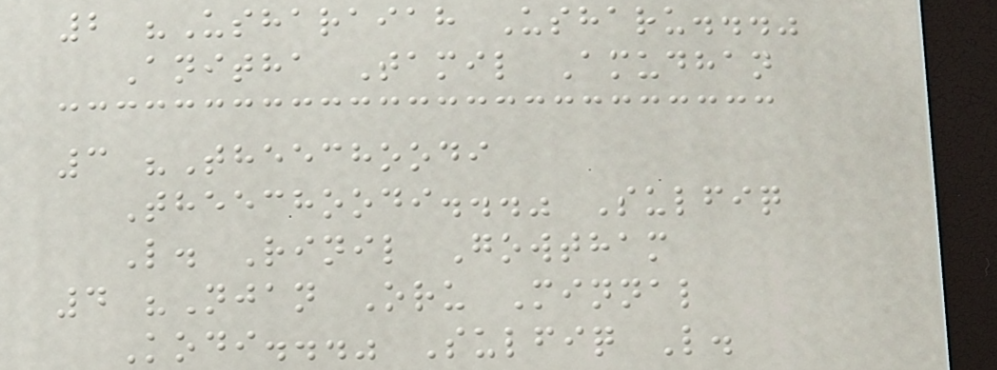2 "Usharaiah Usharu..."
Anitha Tamil Amudhan
3 "Theechoodi
Theechoodi..." Sulfiq
L. Rinil Gowtham
4 "Njan Oru Minnal
Kodi..." Sulfiq L.
